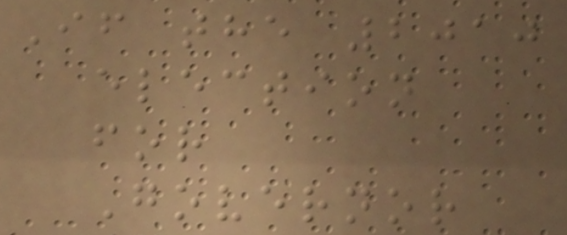If the 2010
election
for
Governor
